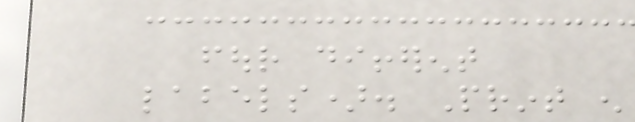four different
labels). Print enough
